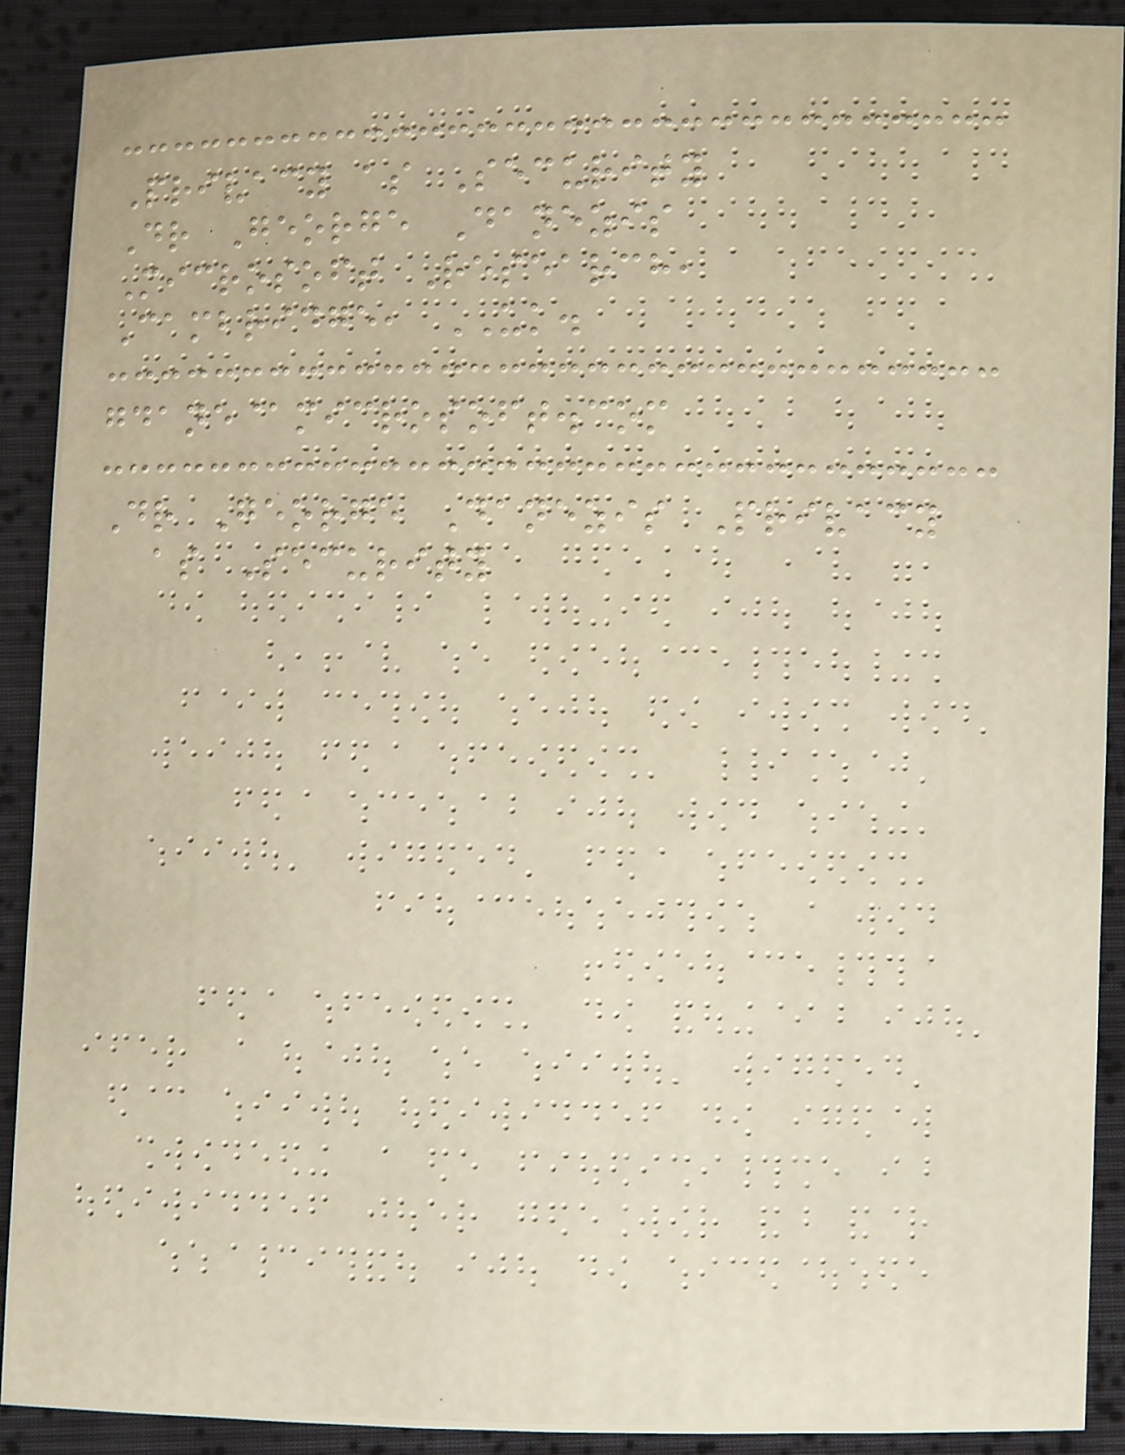Privacy as Security
Dr George Danezis
Microsoft Research,
Cambridge, UK.
gdane@microsoft.com
Dr George Danezis Privacy
as Security
